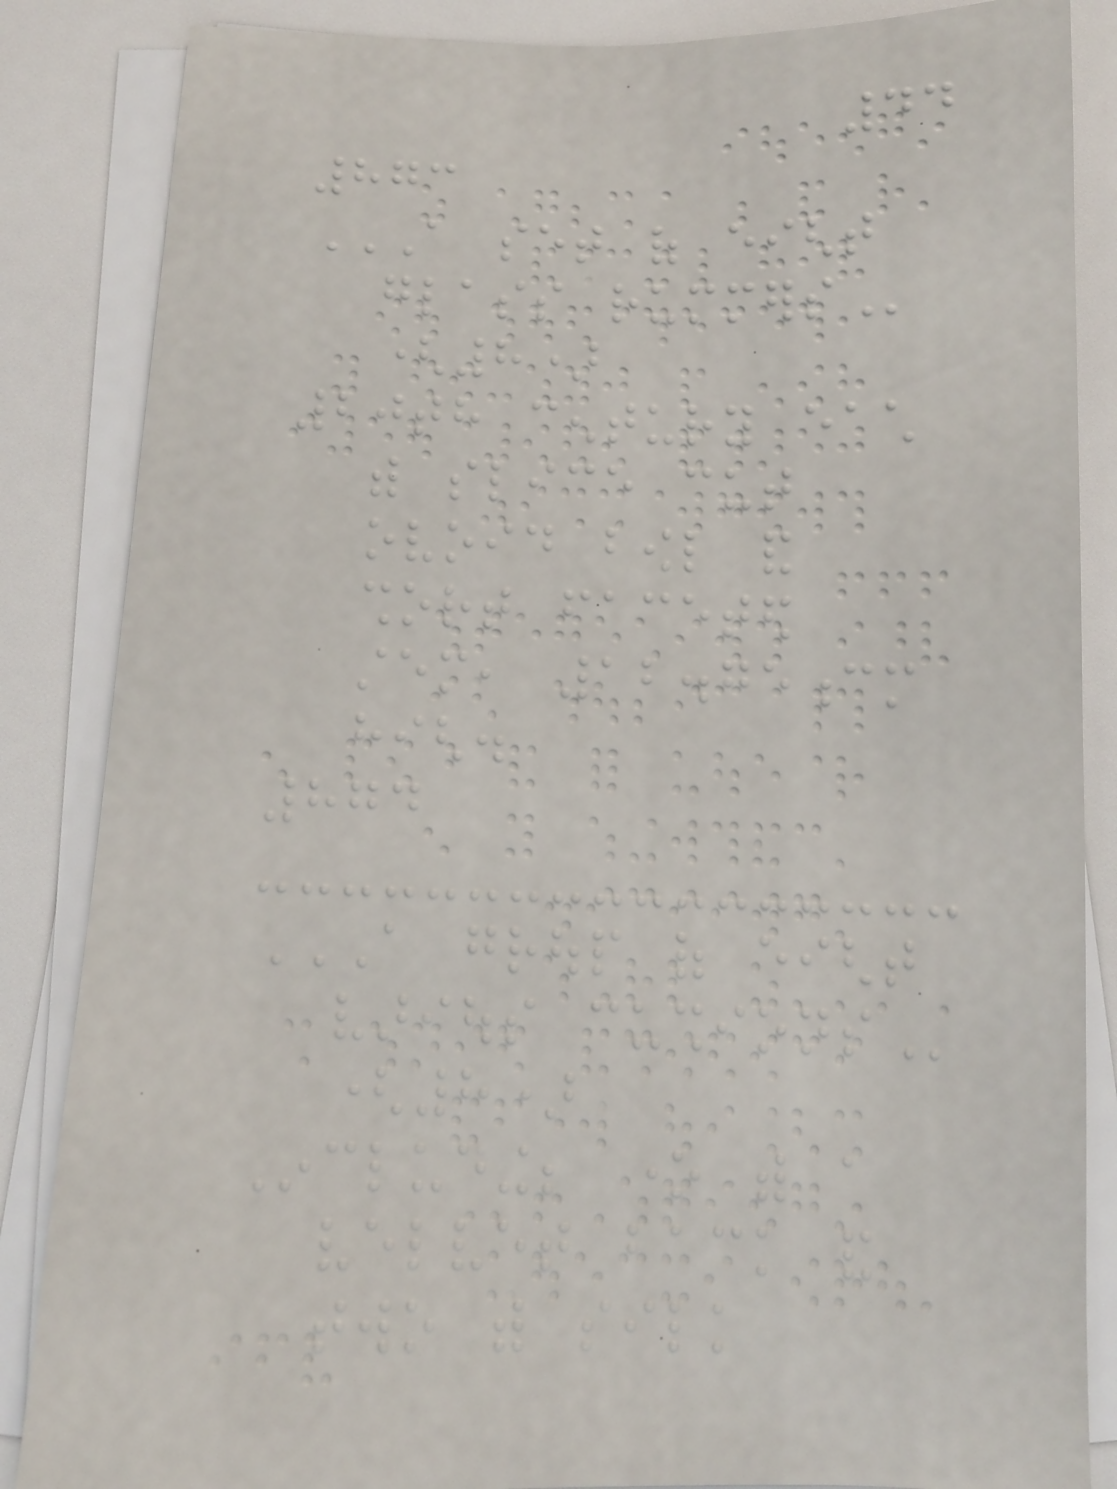44
873
A SET OF EIGHT
GLASS RUMMERS
(8)
20th century each
with slice cut
ovoid bowl and
short faceted
stem, 12.75cm
high.
874
A GROUP OF EIGHT
VARIOUS CUSHIONS
(8)
Including; one with a
velvet back and
two with silk
